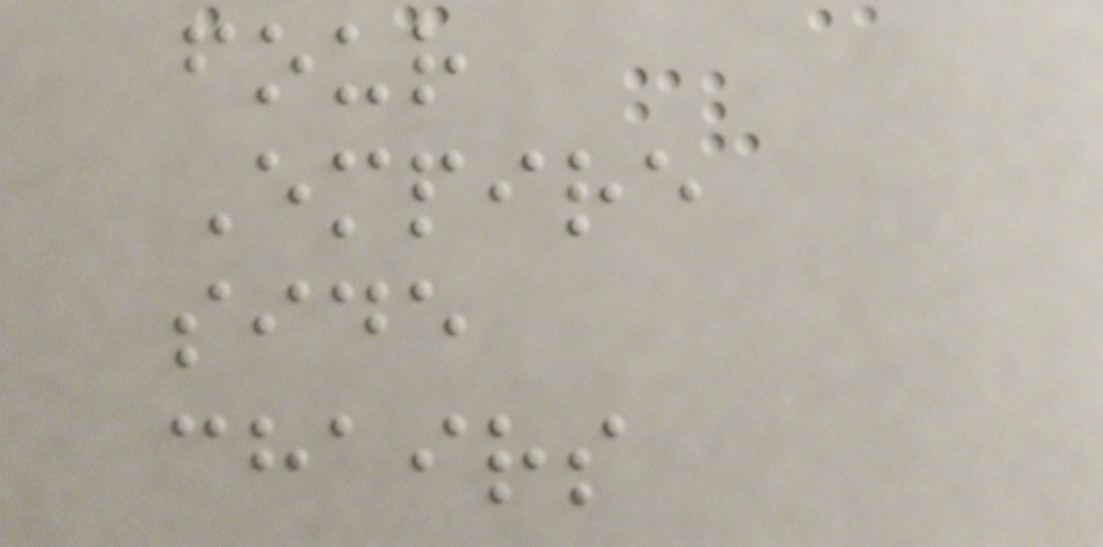four
Empire
side
chairs
